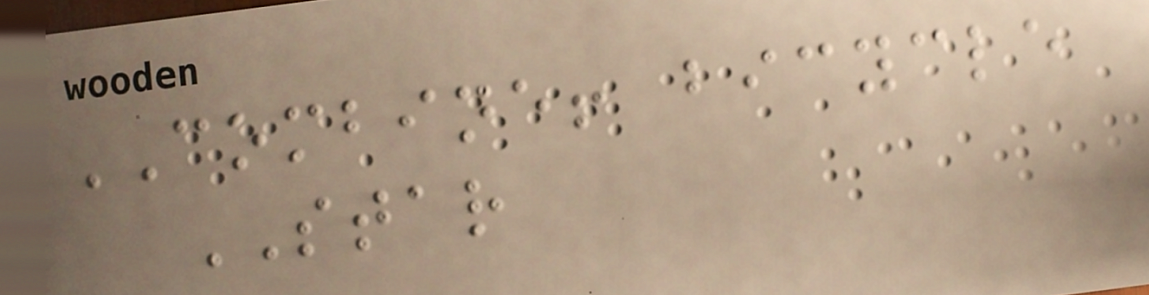COMBINE! bicycle
STAR
